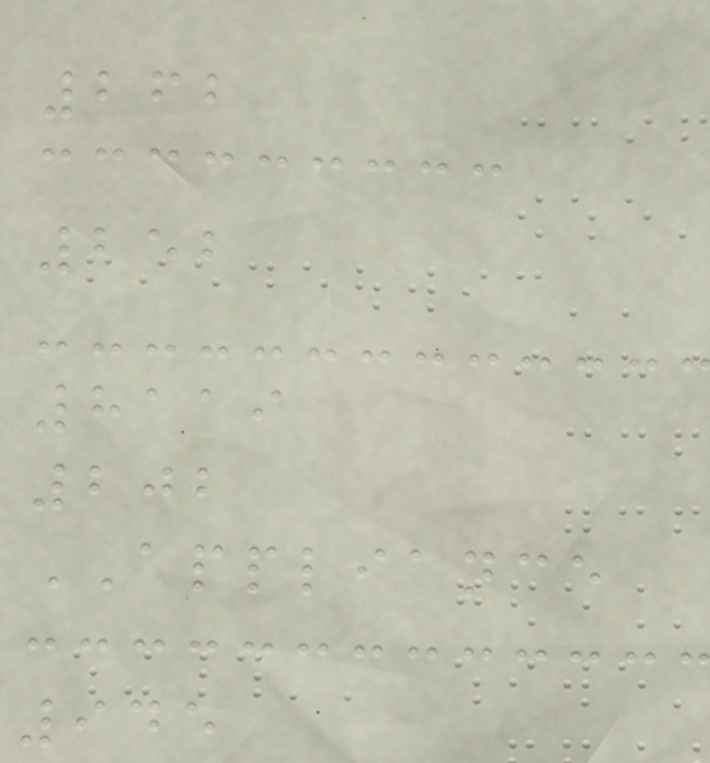262
252
8119
202
APPLIANCE
945
